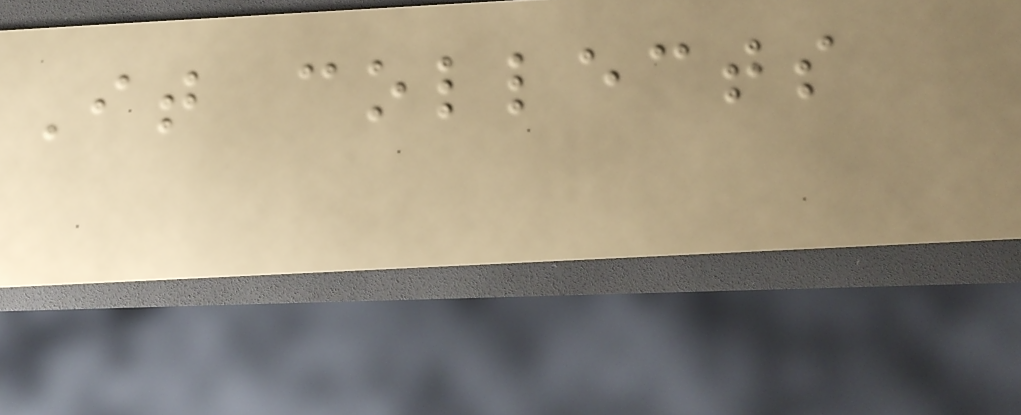It collects
